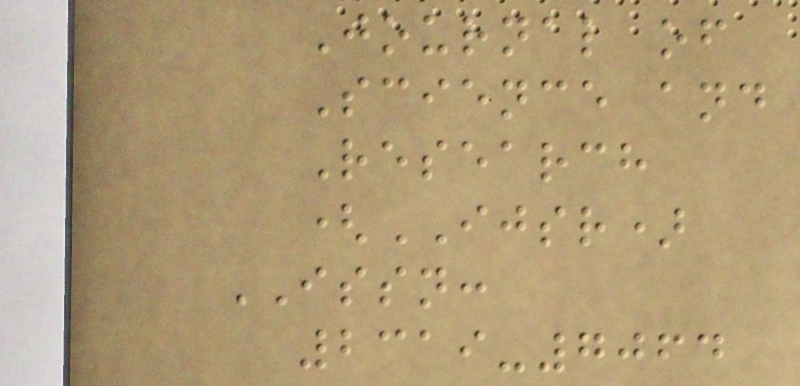Journal of
Science and
Research
(IJSR)
ISSN:
2319-7064
